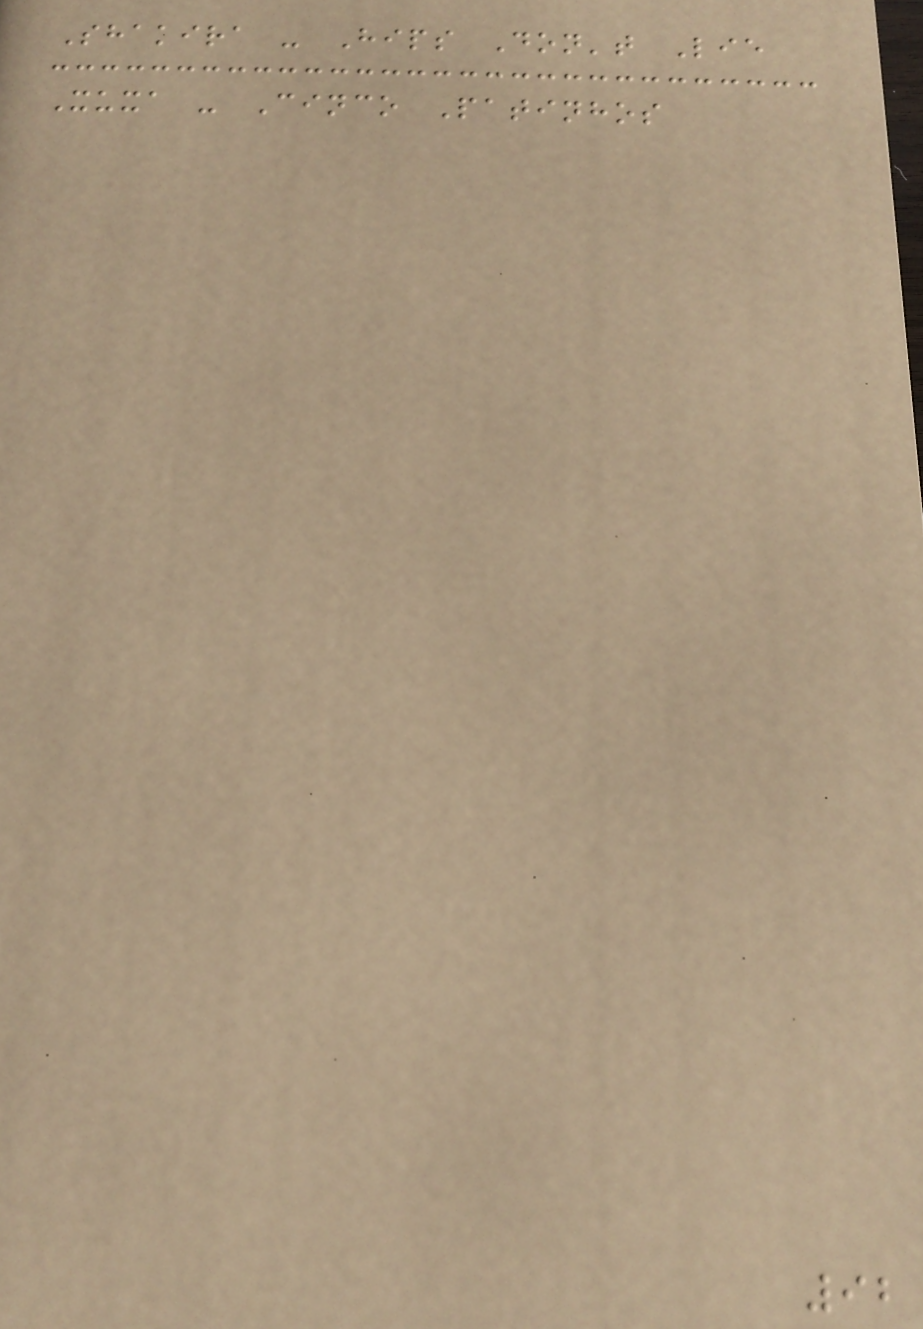Shakira - Hips Don't Lie
Xuxa - Cinco Patinhos
92
